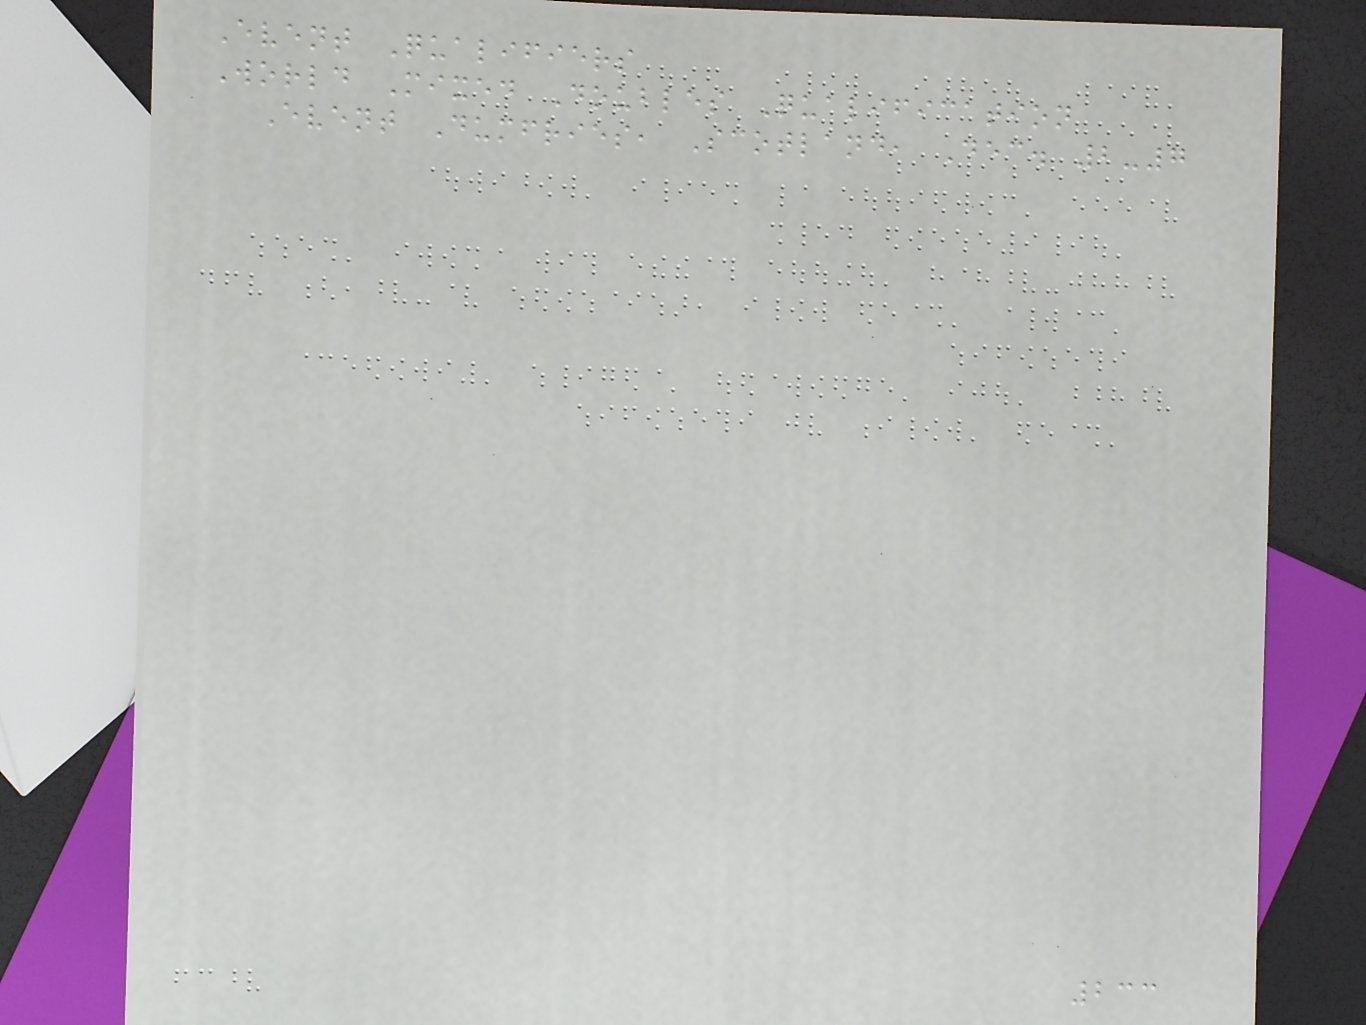Event Qualifiers
World Mixed Doubles Qualification
Event Dumfries, Scotland, Dec. 2-7
233
